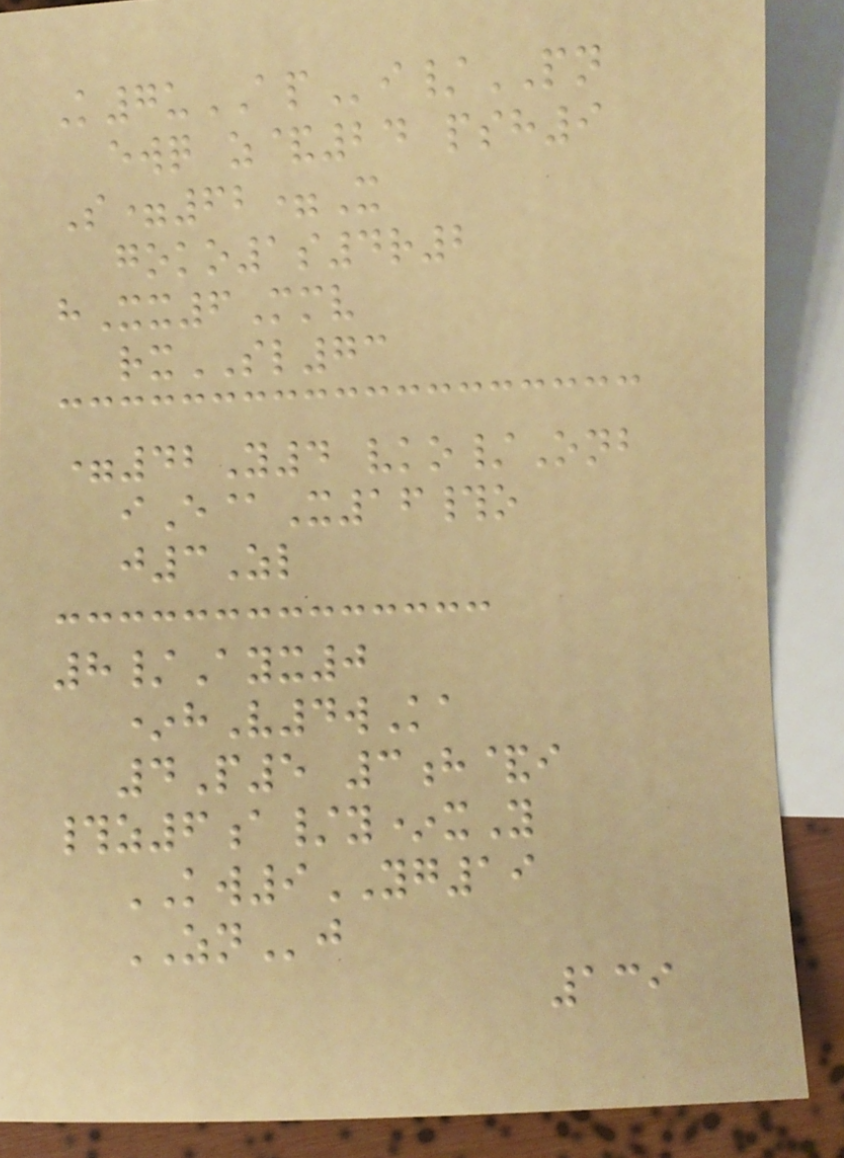K7uAPi/PN
ewq z&24 psh9
S=62=X
goko1s4r2
hXx6Mmv
rxSL73
=42Y4 vko/Onb
iE@X16#o
j3Zl
8/Ayx0
*hV4wKa
4P5 3h&i
#z6a/y*xY
KW9YG19
ZNj
139
